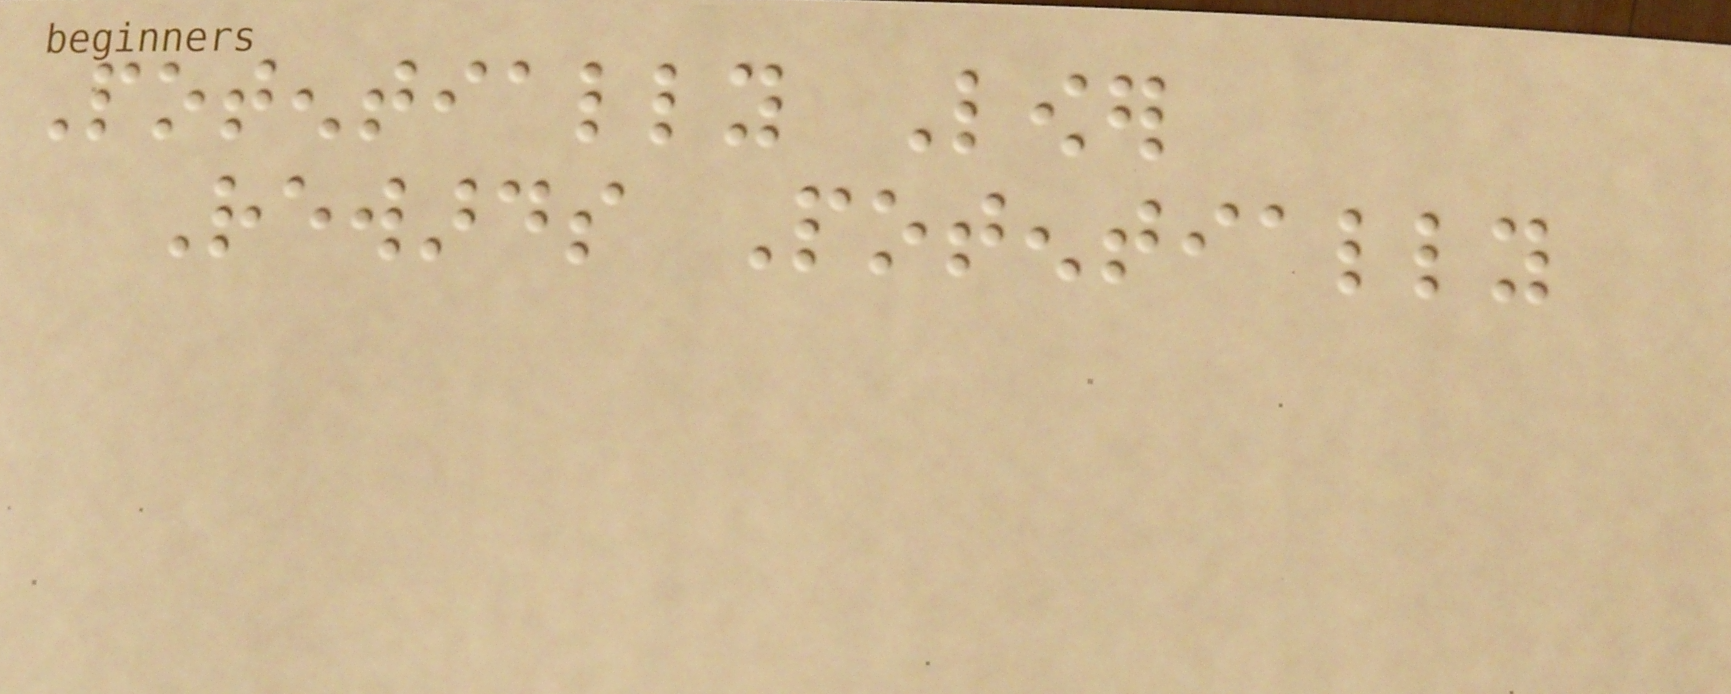Potentially Lower
Rewards Potentially
